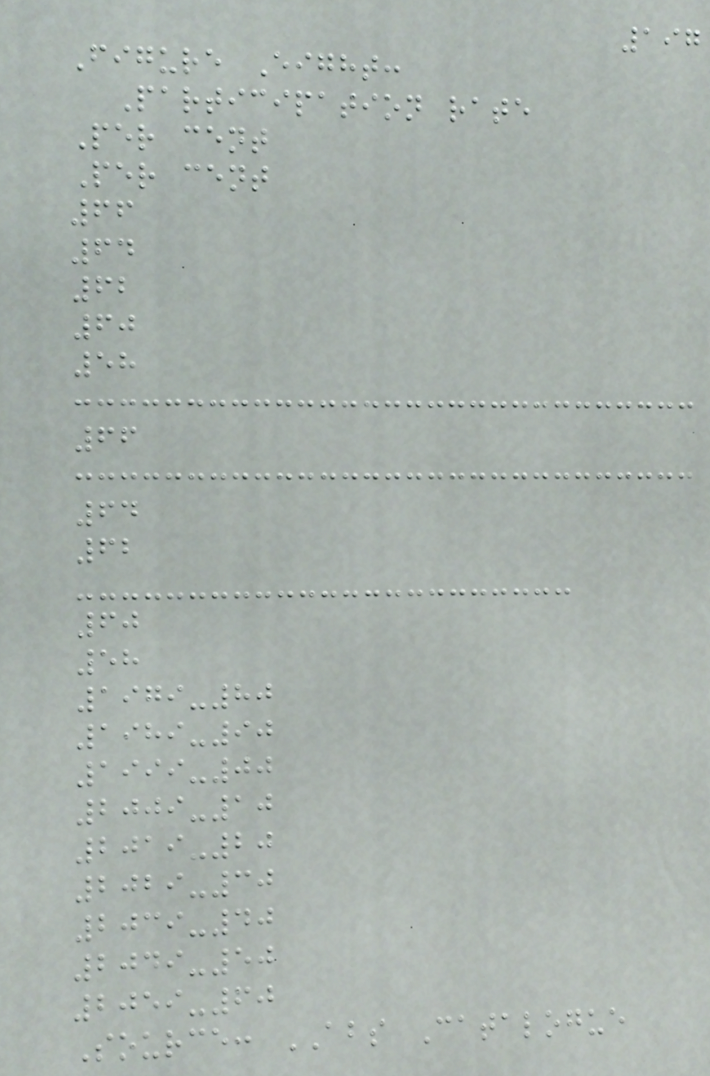197
Figure Eight:
Participation rate
Per cent
Per cent
66
64
62
60
58
66
64
62
60
58
1979-80
1989-90
1999-00
2009-10
2019-20
2029-30
2039-40
2049-50
2059-60
Source: ABS Catalogue
